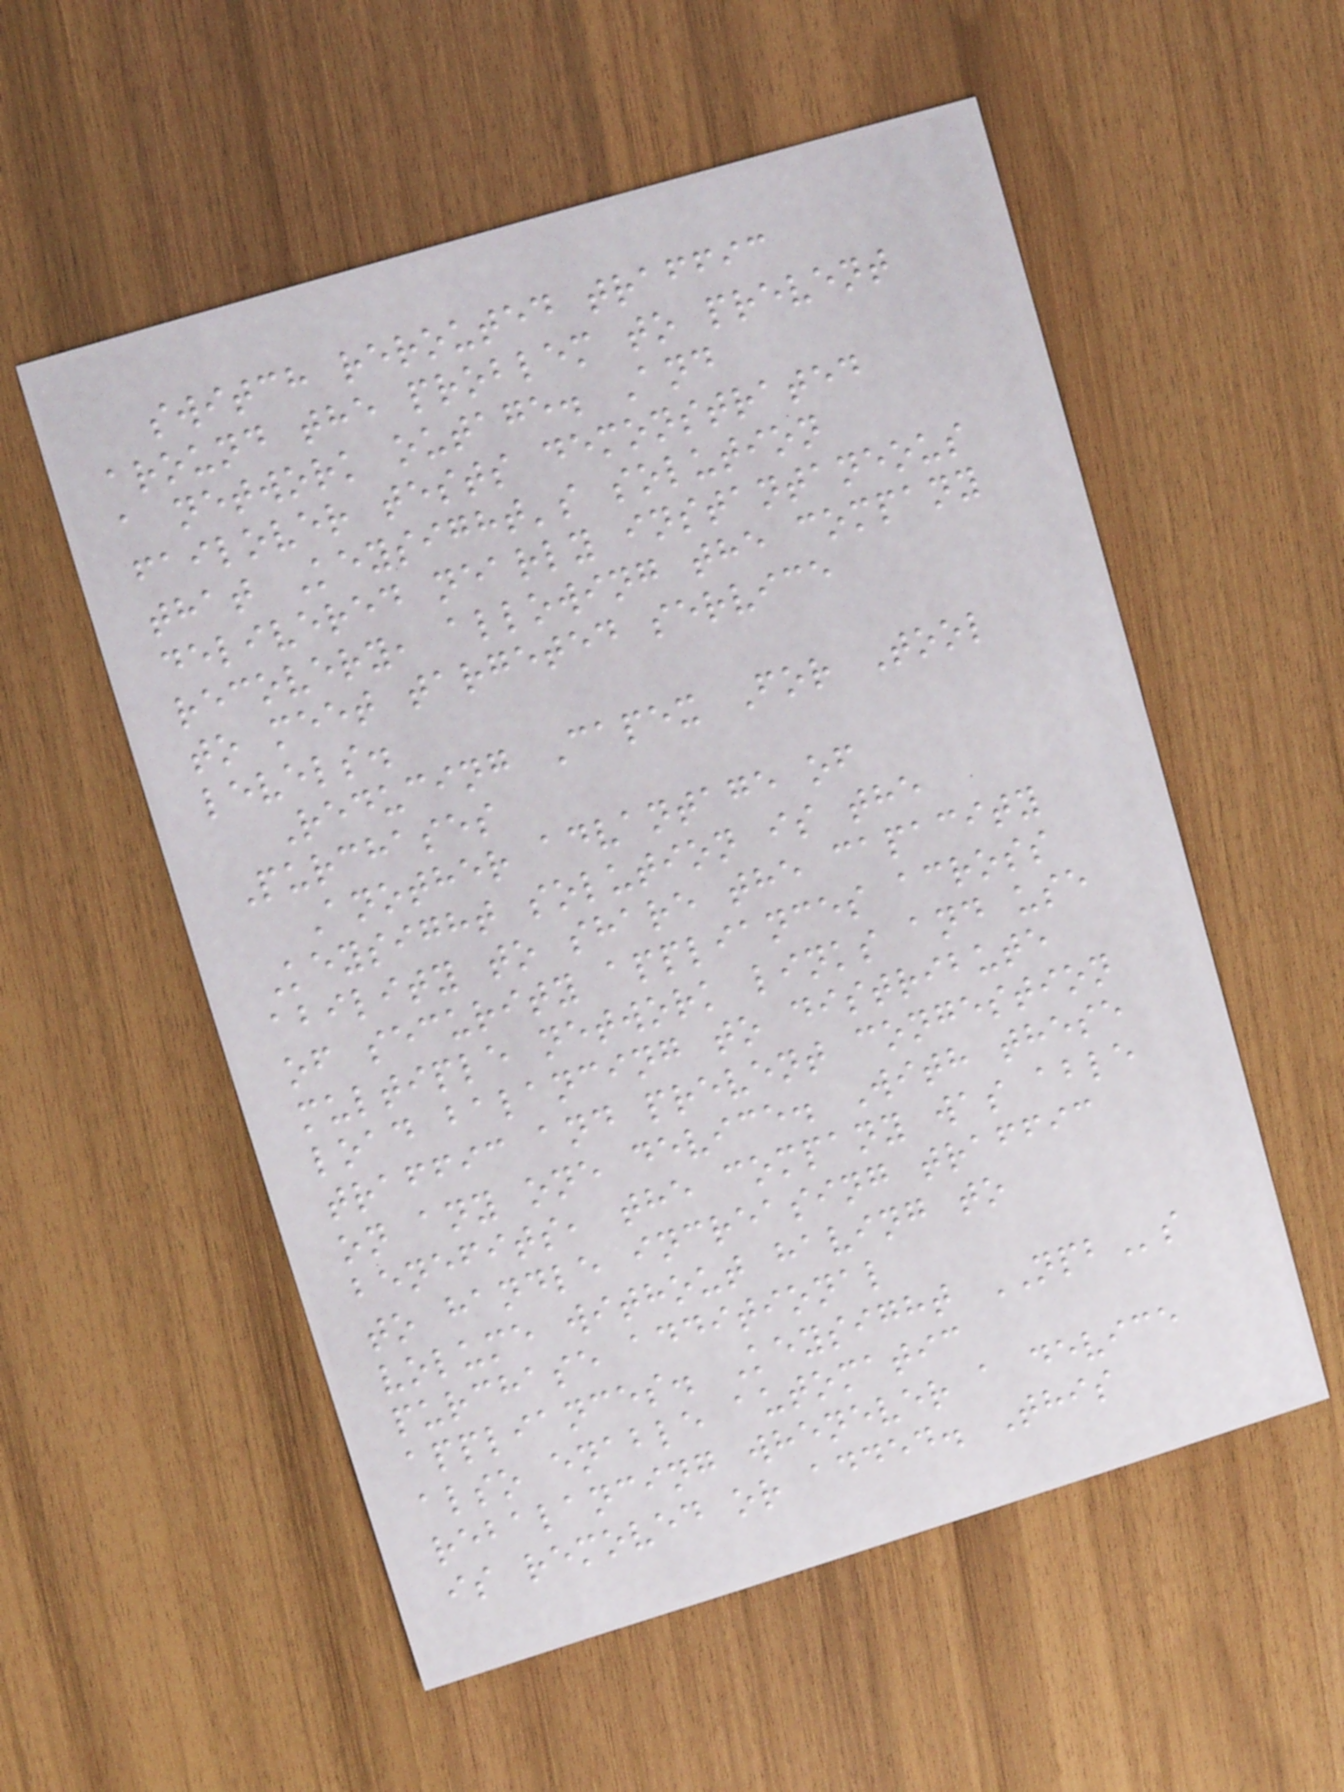switch rerouted traffic
around the problem to prevent
a network outage. And
failover tests demonstrated
that Keysight's solution
delivered nearly instantaneous
recovery, allowing the company
to meet targeted service
levels.
Reducing Capex For Tool
Purchases
Another advantage of
Keysight solution is the
ability to share the capacity
of security appliances across
multiple network links and use
load balancing to distribute
traffic and prevent congestion
on any one device. With these
benefits, the company was able
to handle increasing traffic
volume without having to
purchase additional
appliances. Keysight NPBs
also enable automatic
rebalancing whenever a device
is removed or added. This
